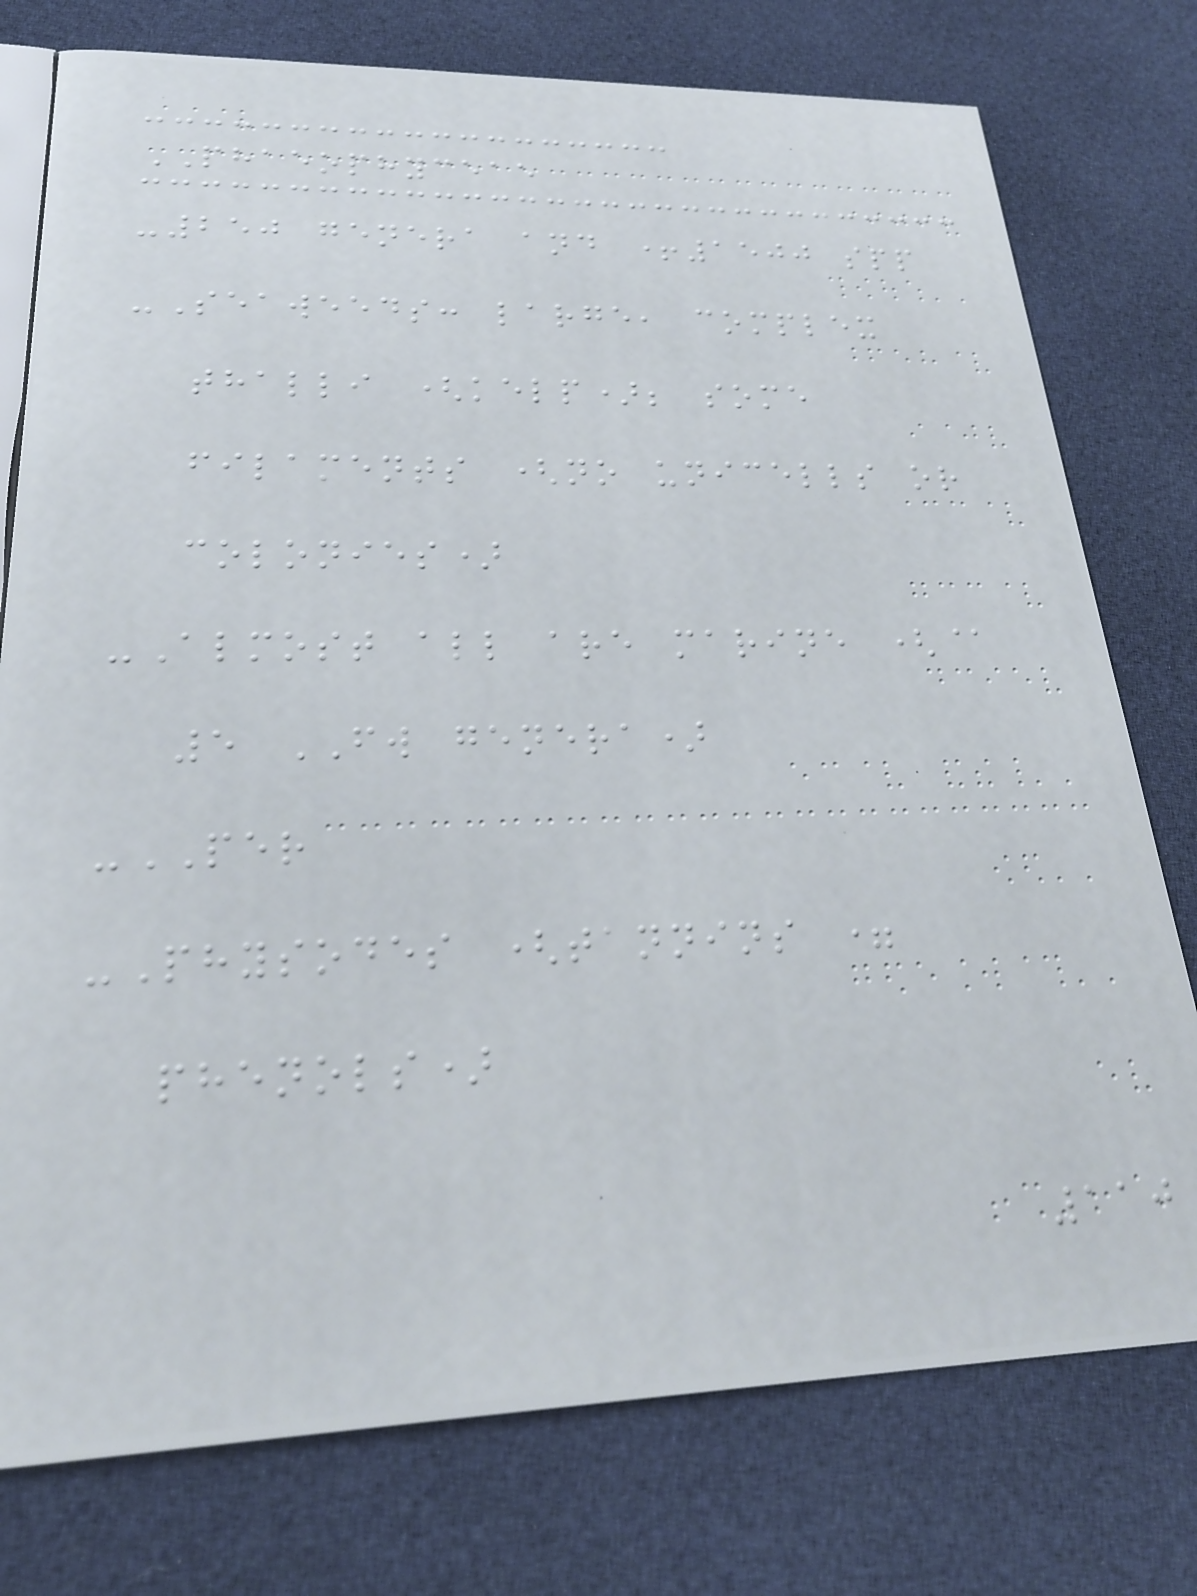PHAEOPHYCEAE
-250 genera and +1500 spp
-Seaweeds: large, complex
thalli (kelp); some
filaments (no unicells or
colonies)
-Almost all are marine (@
5 FW genera)
-PER
-Physodes (tannins =
phenols)
110
